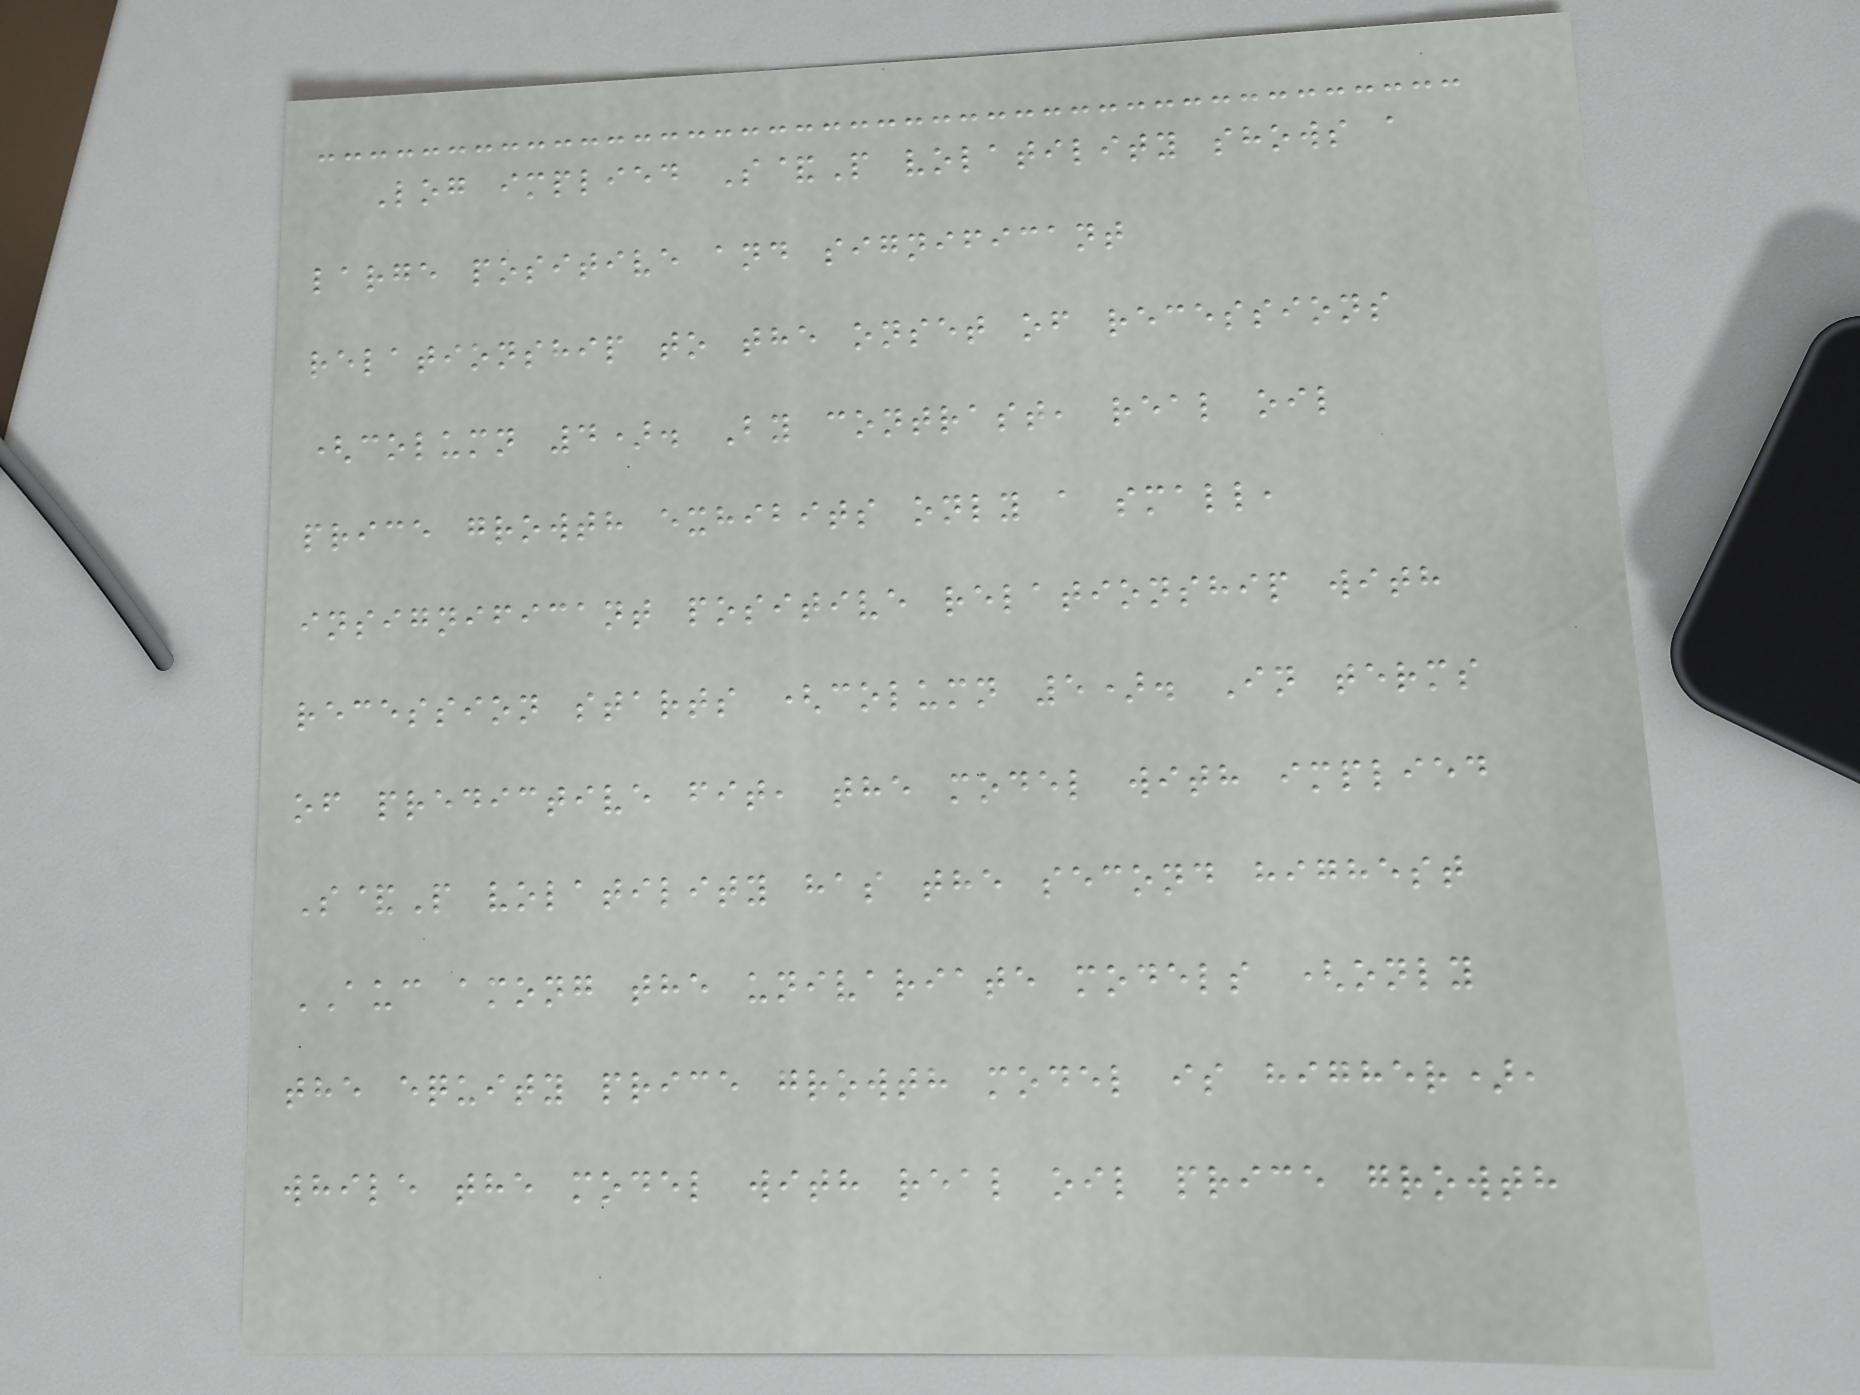Log implied S&P volatility shows a
large positive and significant
relationship to the onset of recessions
(column 4). By contrast, real oil
price growth exhibits only a small,
insignificant positive relationship with
recession starts (column 5). In terms
of predictive fit, the model with implied
S&P volatility has the second highest
AUC among the univariate models (only
the equity price growth model is higher),
while the model with real oil price growth
